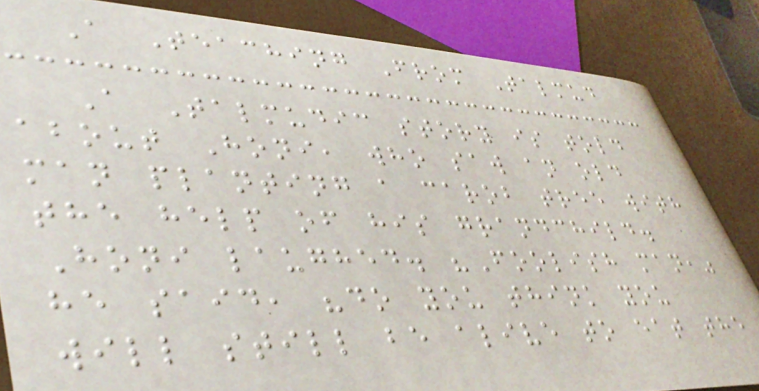A Teaching From Talmud
A Talmudic story is told
about Honi, who saw an old
man planting a carob tree with
the help of his grandchild.
Honi laughed. "Foolish man,"
he said, "do you think you
will still be alive to eat the
